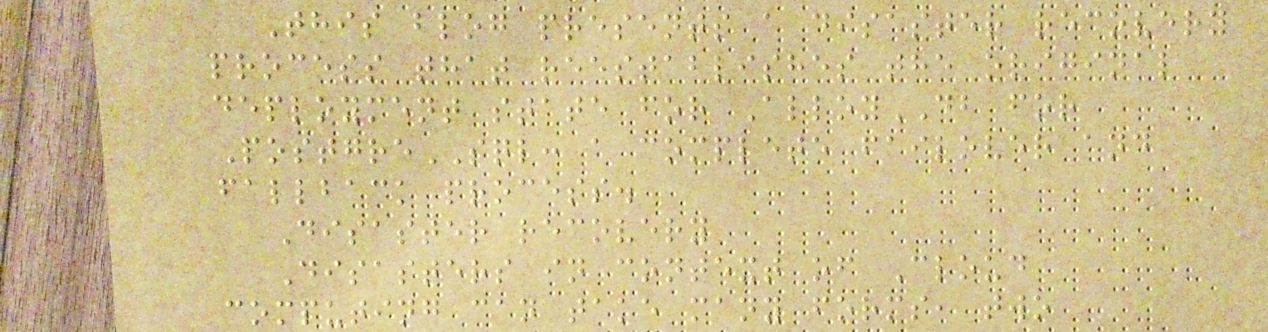This blog presents a disaster recovery
process that reestablishes the original
deployment state for AlloyDB for
PostgreSQL: a complete failover and
fallback process.
Disaster recovery
Disasters in context of Cloud
computing can take many forms, two
